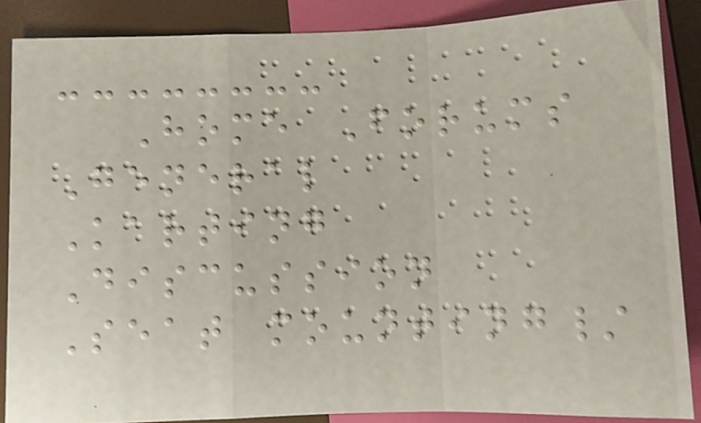Home Forums
General
Karting
Discussion
Seat mounting/
